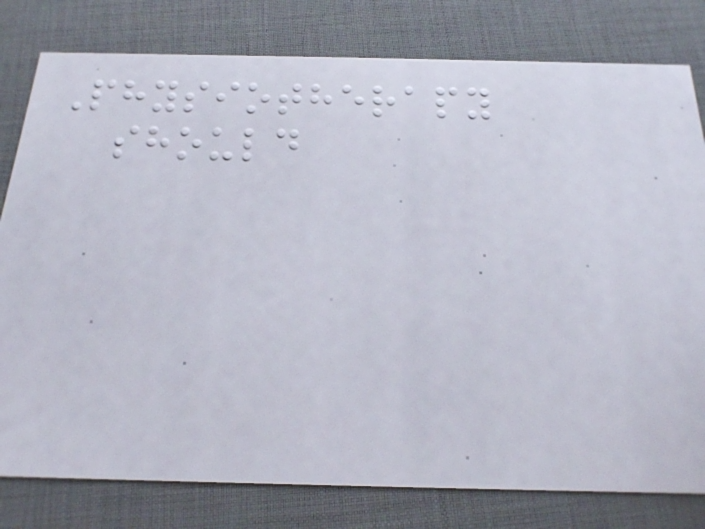Physiotherapy
should
